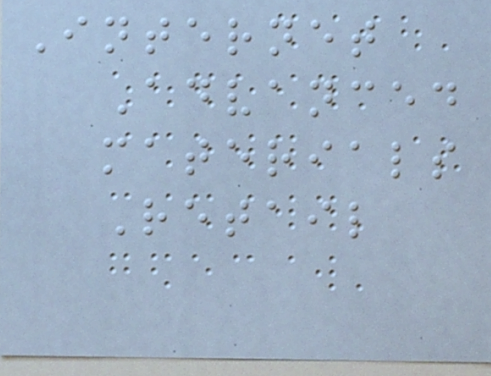Internet
Advanced
materials
Retail
